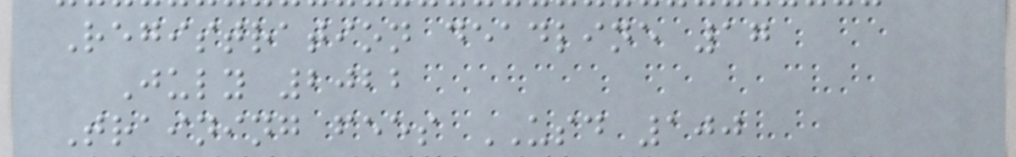Registration deadline 17
July 2022
Training fees USD 100
